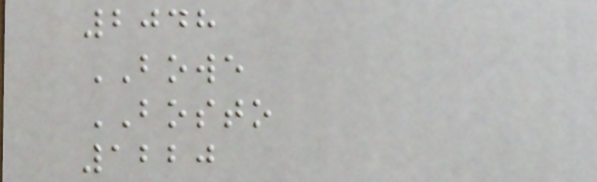2048
BOWE
BOSTO
1220
